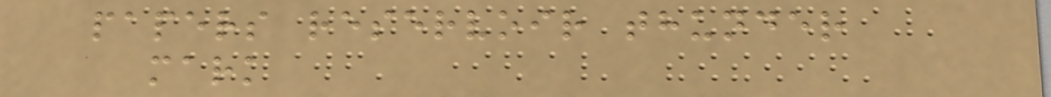papers reservoir thunder
mark
